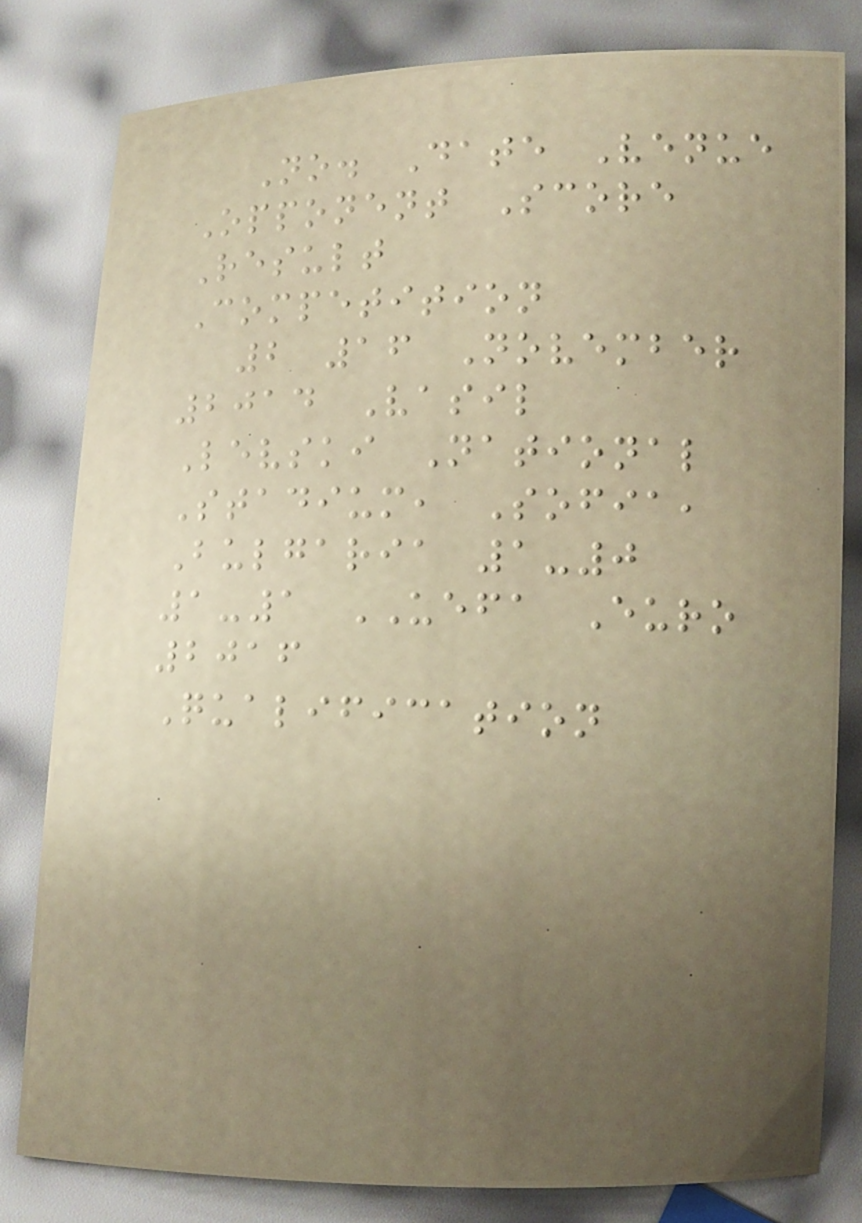No. Date Venue
Opponent Score
Result
Competition
2 16 November
2014 Vasil
Levski National
Stadium, Sofia,
Bulgaria 1-0
1-1 UEFA Euro
2016
Qualification
